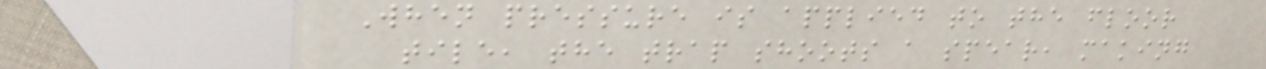When pressure is applied to the floor
tile, the trap shoots a spear, making
